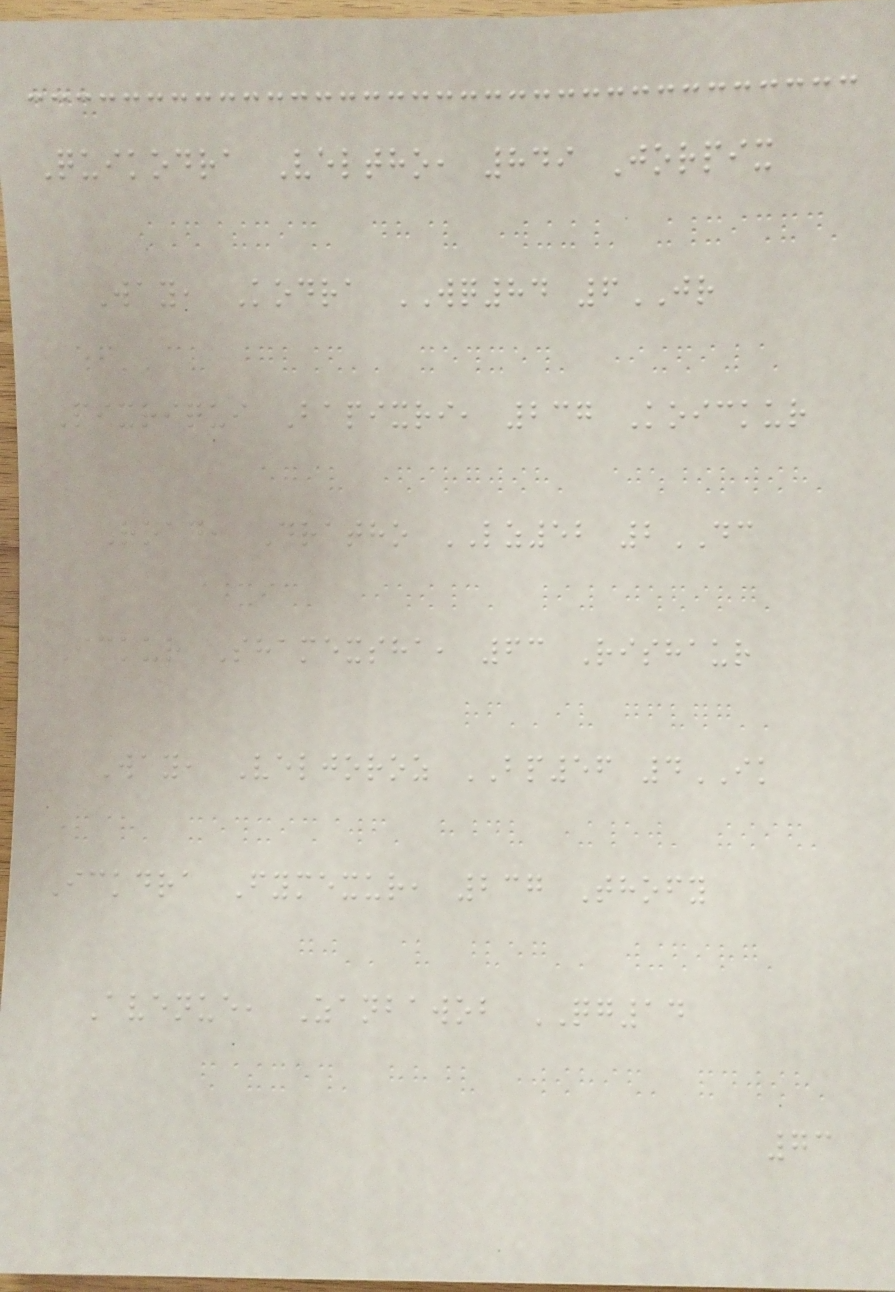Quikodra Veltho, 849 Jorpix
Way, Kodra WQ84 6JR
Pixriqui Bapixri, 237 Koickur
Road, Dratho LZ52 2DC
Ickur Shamexsha, 63 Rishaur
Way, Veljoroz BP56 4IK
Ickdra Fymexur, 237 Thofy
Avenue, Zanbawob QG14
73
